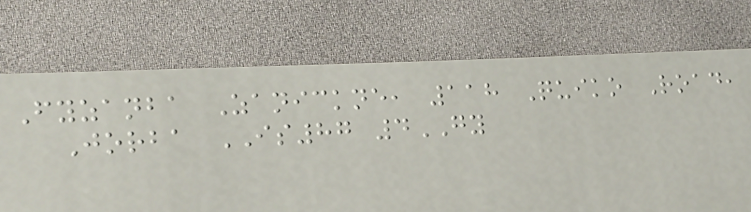Fyzanba Zanickne, 118 Quiko Road,
Jorba IS87 4GY
